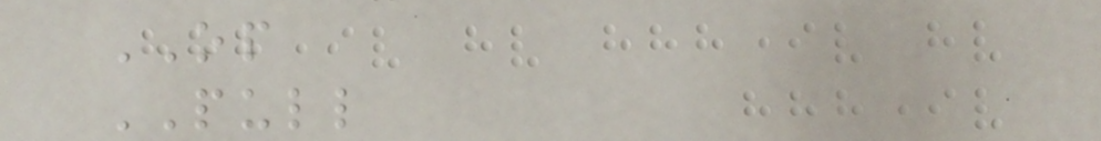OP
PULL
